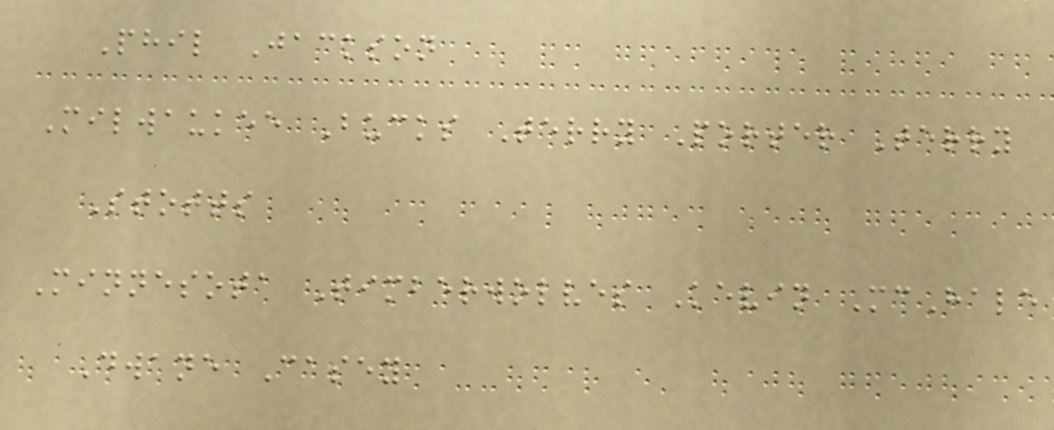Phil Jackson
Milwaukee Bucks Terry Porter Terry
Stotts
Minnesota Timberwolves Kevin McHale
Dwane Casey
